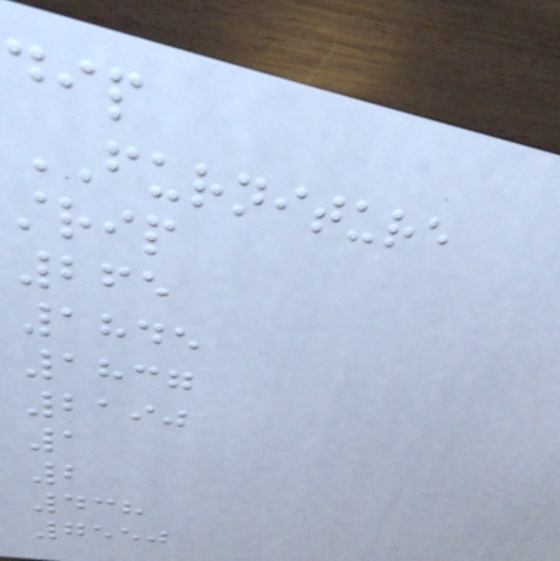dip
FURNITURE
strip
265
1845
1837
2190
1
2
438
7550
